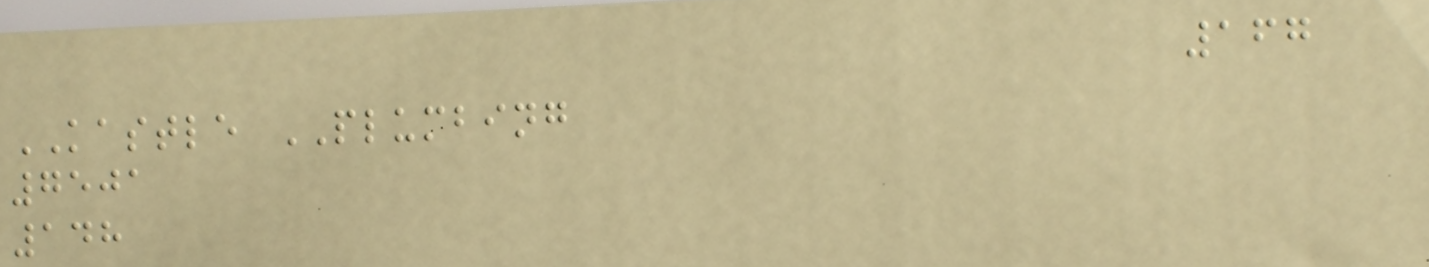167
KASTLE PLUMBING
7501
148
